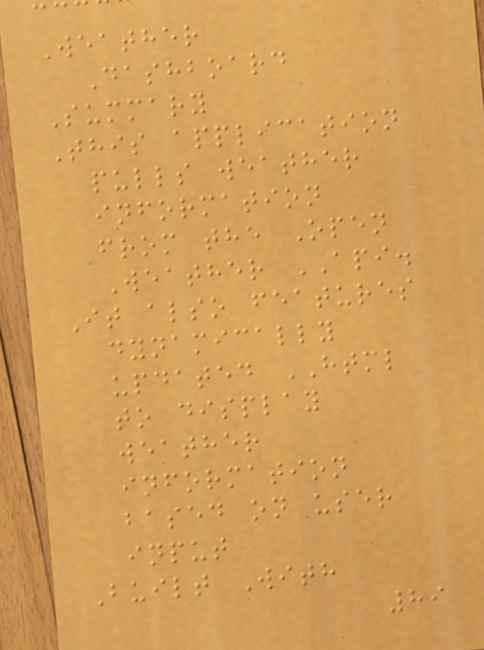Weather
Dashboard
Summary
This application
pulls weather
information
from the Open
Weather API.
It also features
dynamically
updated HTML
to display
weather
information
based on user
input
Built With
89
